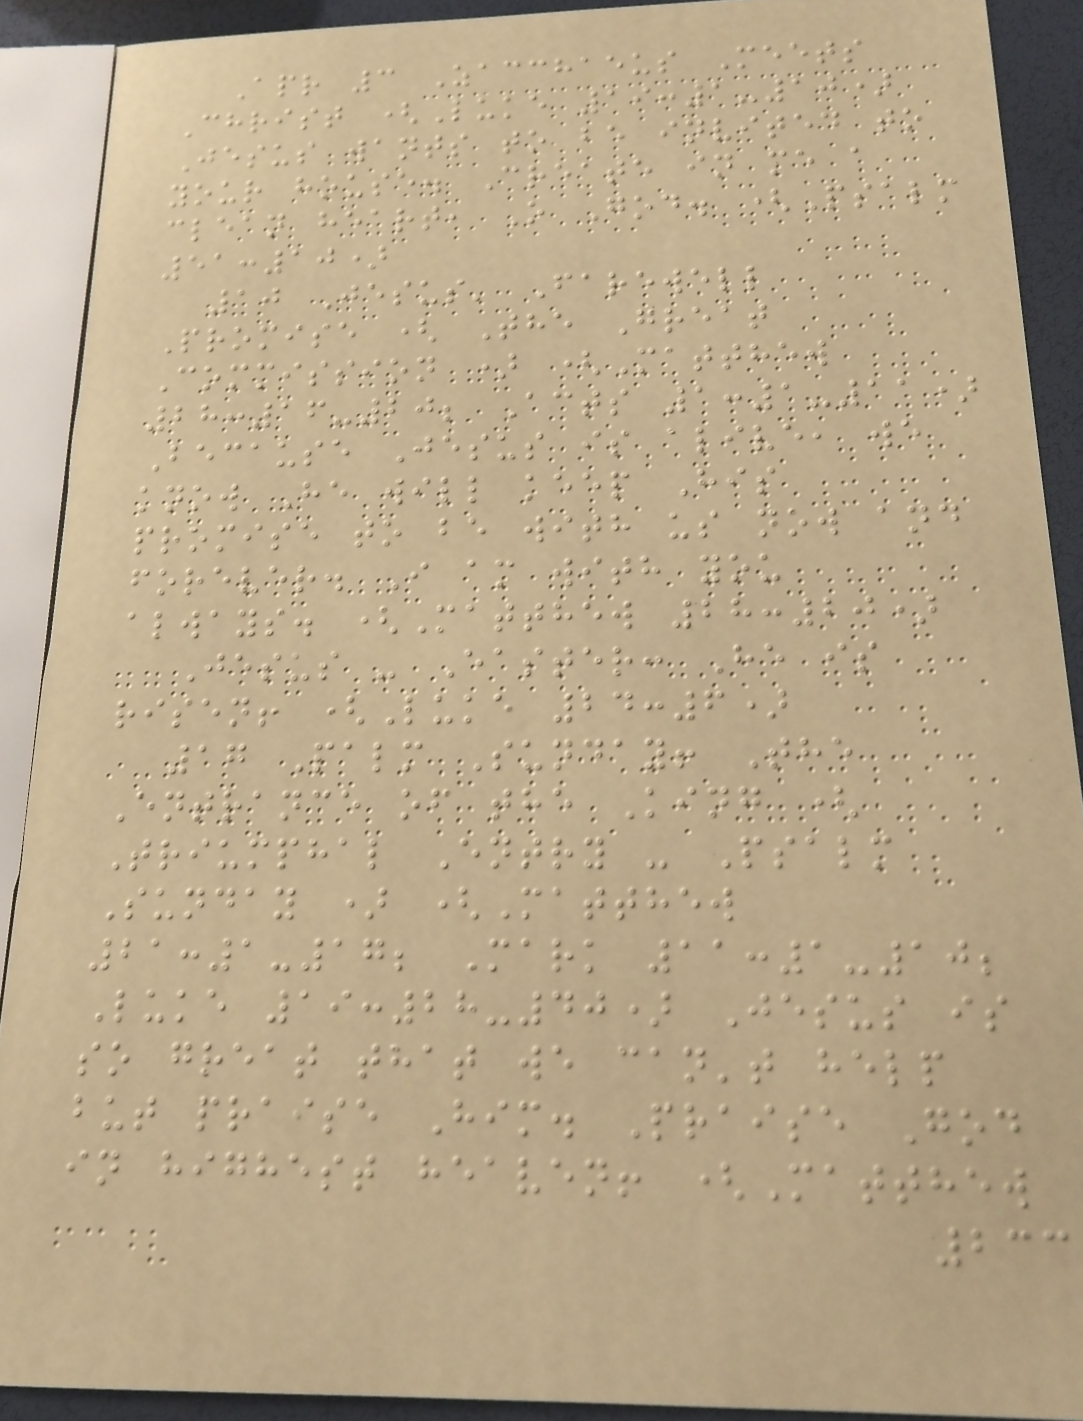Apr 3 Zacchaeus Meets
Christ (Luke 19:1-10)
Jesus wants to be invited to
your house. Create in me a
clean heart, O God. (Psalm
51:10)
10 Jesus' Farewell
Promise ( The Great
Commission ) (Matthew
28:16-20; Acts 1:1-11)
Because Jesus is alive, we
know He will keep His
promise to be with us now and
forever. I am with you
always. (Matthew 28:20)
Jesus - Easter: He is
risen! (Luke 24:6)
17 Palm Sunday! The
Entrance of the King (
Triumphal Entry - Psalm
Sunday ) (Matthew
21:1-17; Mark 11:1-10;
Luke 19:28-40) Jesus is
so great that we can't help
but praise Him. Praise God
in highest heaven! (Matthew
233
